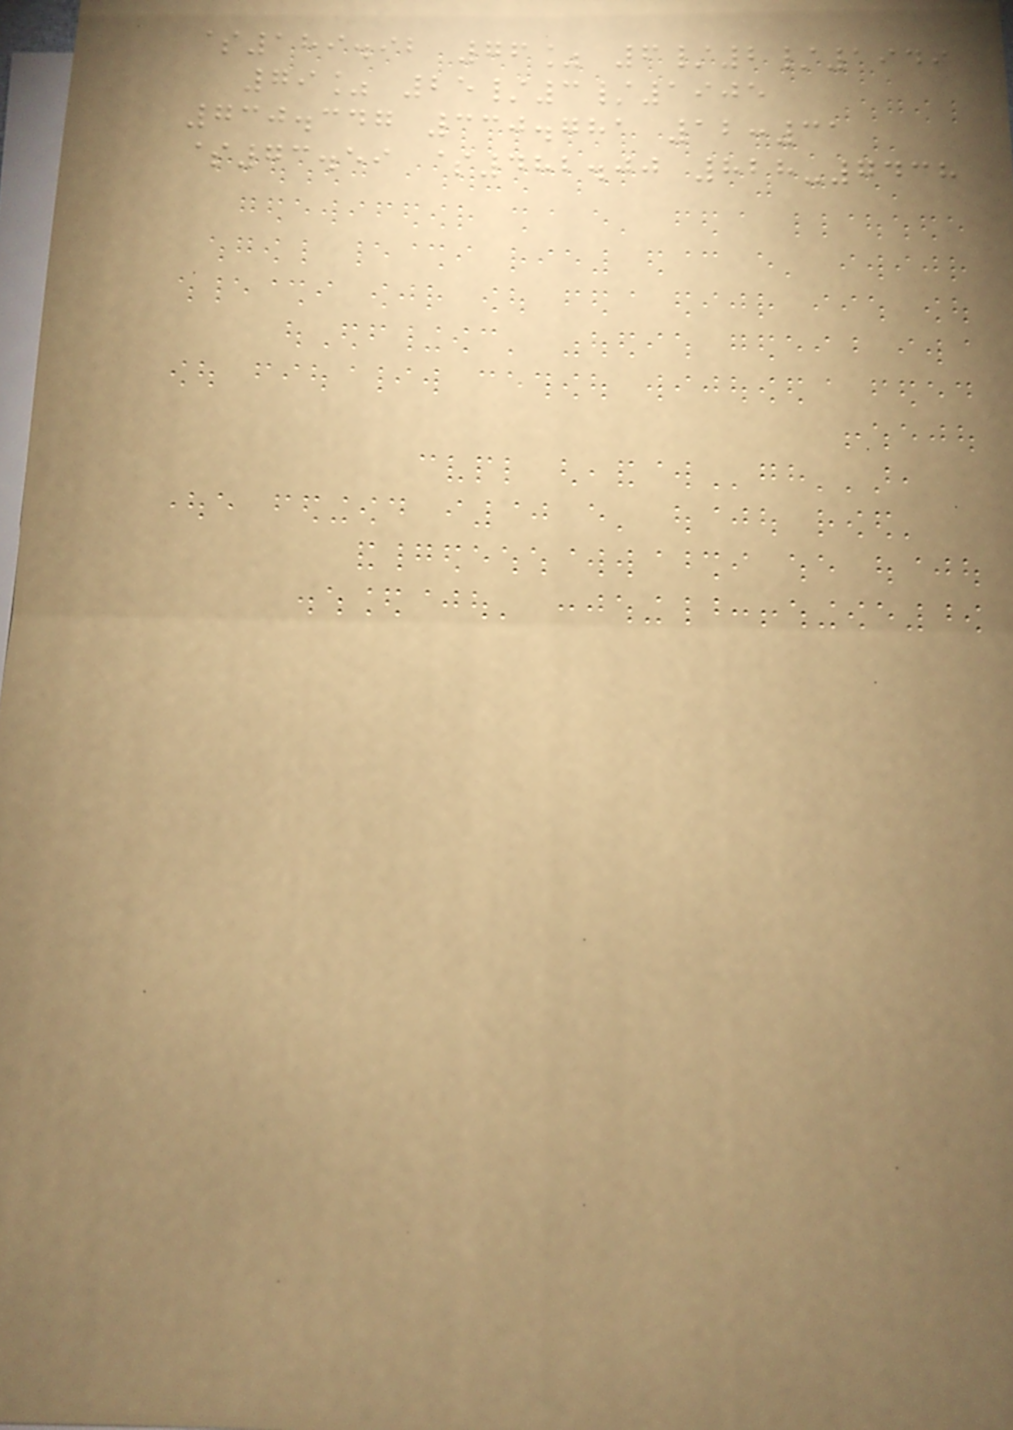$189.92 76% 6/2/1949
79% 25/3/1905
730.347 330.781 12:31
$73.59 $482.00 828-7438
